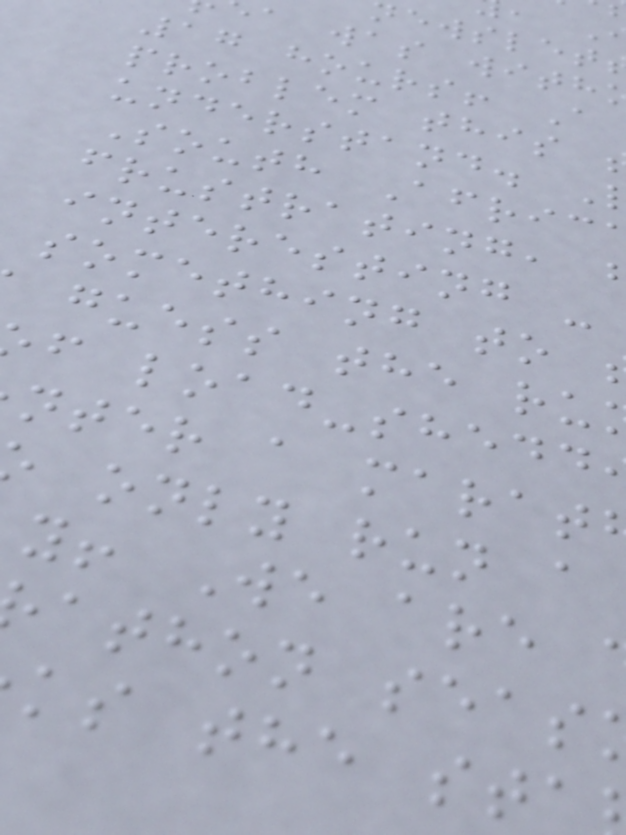a was with
17 hours! A
problem this
understand.
South Afric
frustrating,
interesting -
something to
guess the ru
f load-shedd
nter a marat
only run a
y! We are
athon seas
ks the st
